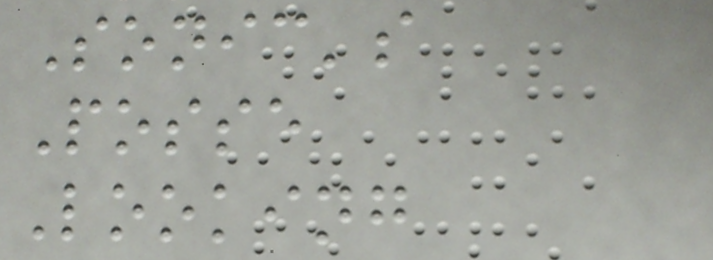Sonic's
Posse
Looking
